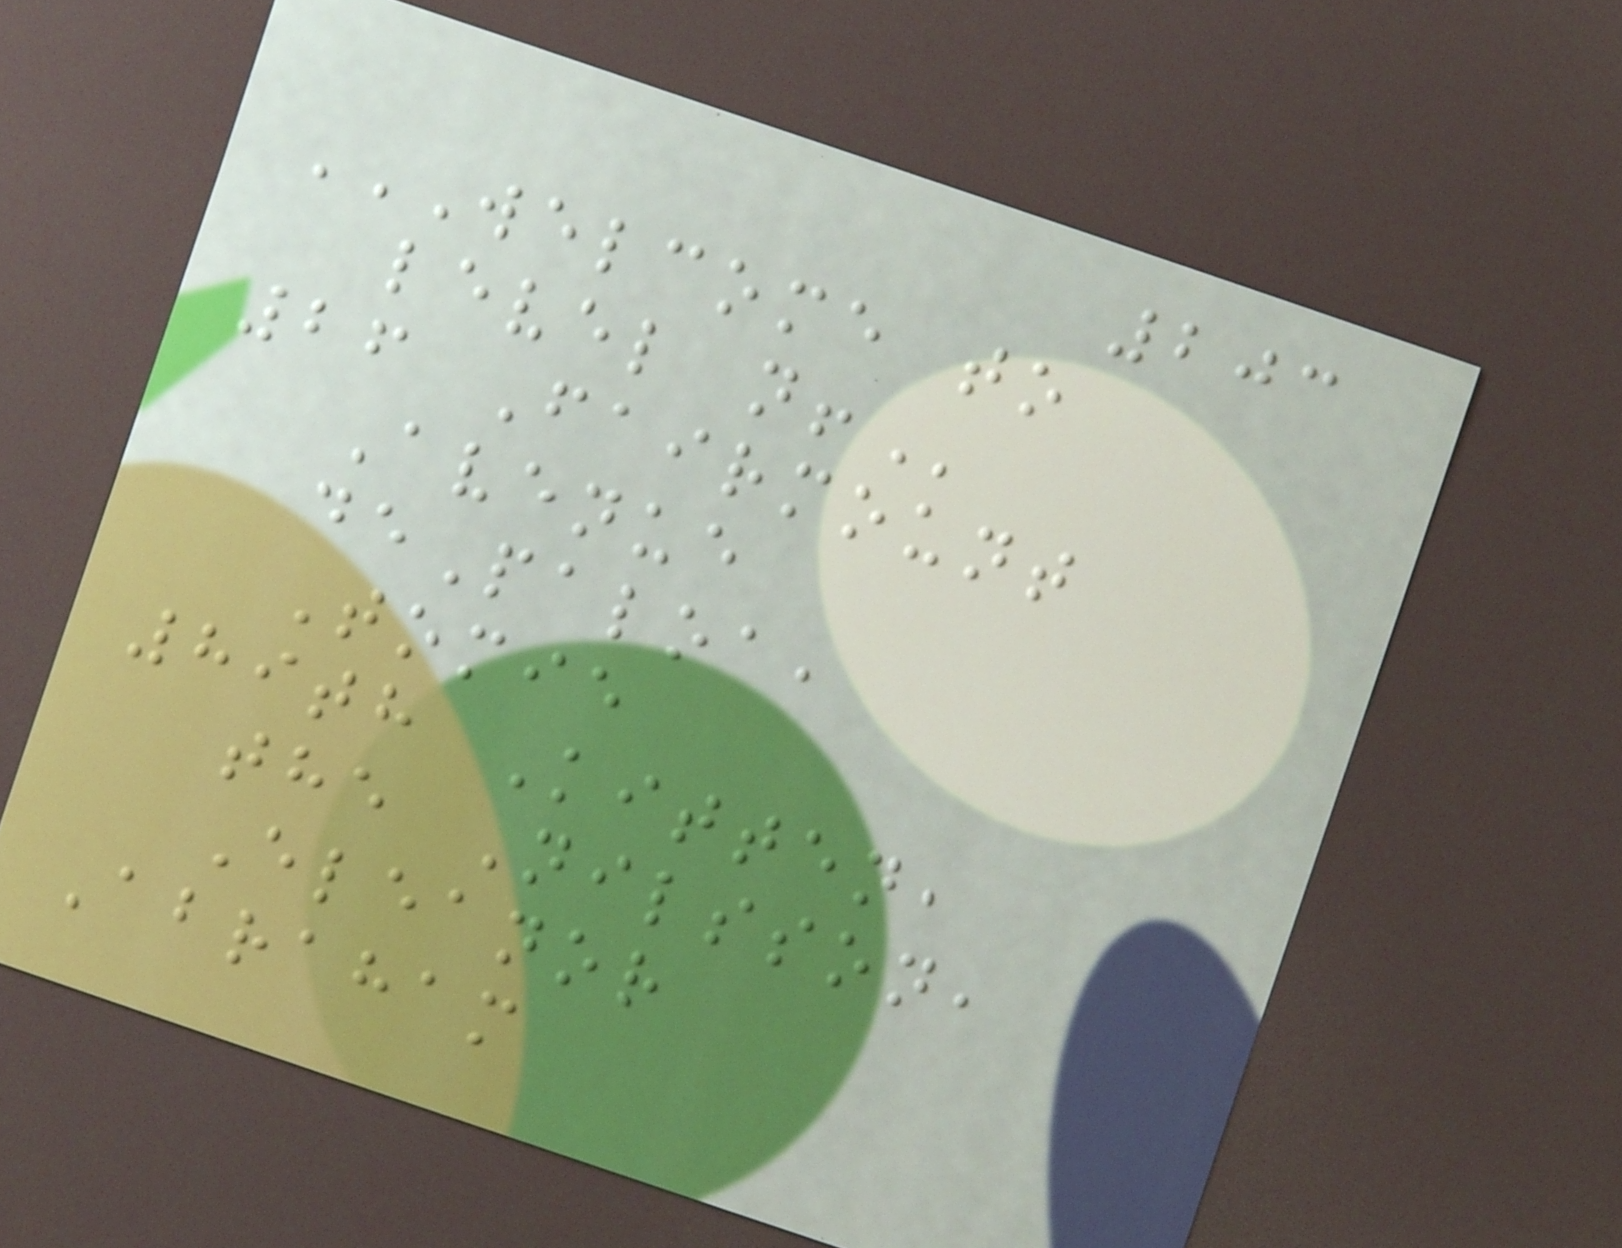203
WELCOME TO
LEVEL N!
26 Fairmount
Avenue
dePaloa,
Tomie
89th Kitten,
the Nilsson,
Eleanor
Abraham
